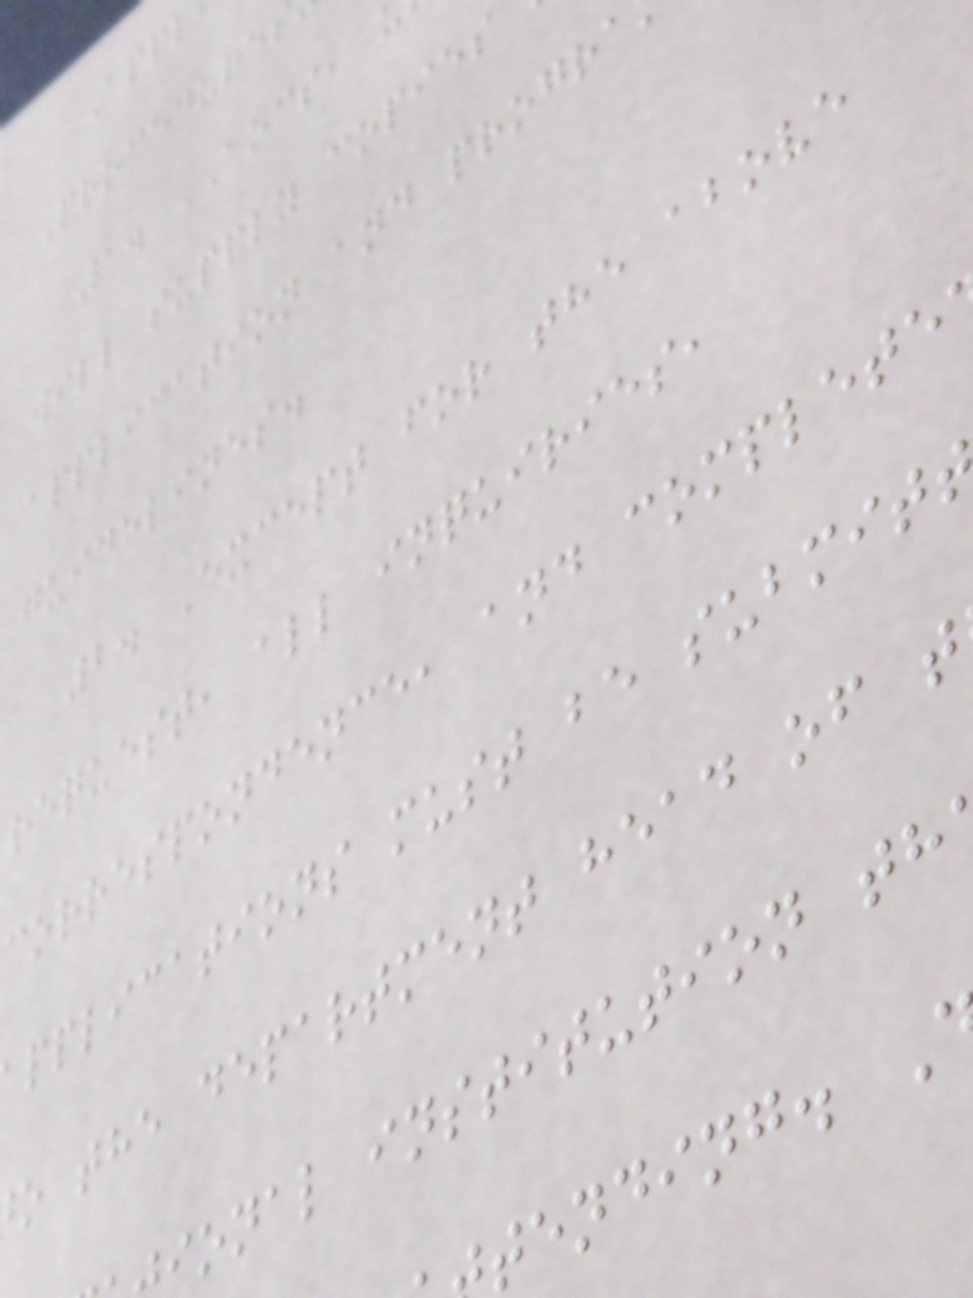Appl
Procedures
1. AOCS,
will supply copies
application and progra
guidelines.
2. Except for the above
request, all inquiries,
correspondence, and complete
pplications must be submit
o the department head of t
ional institution th
tending.
